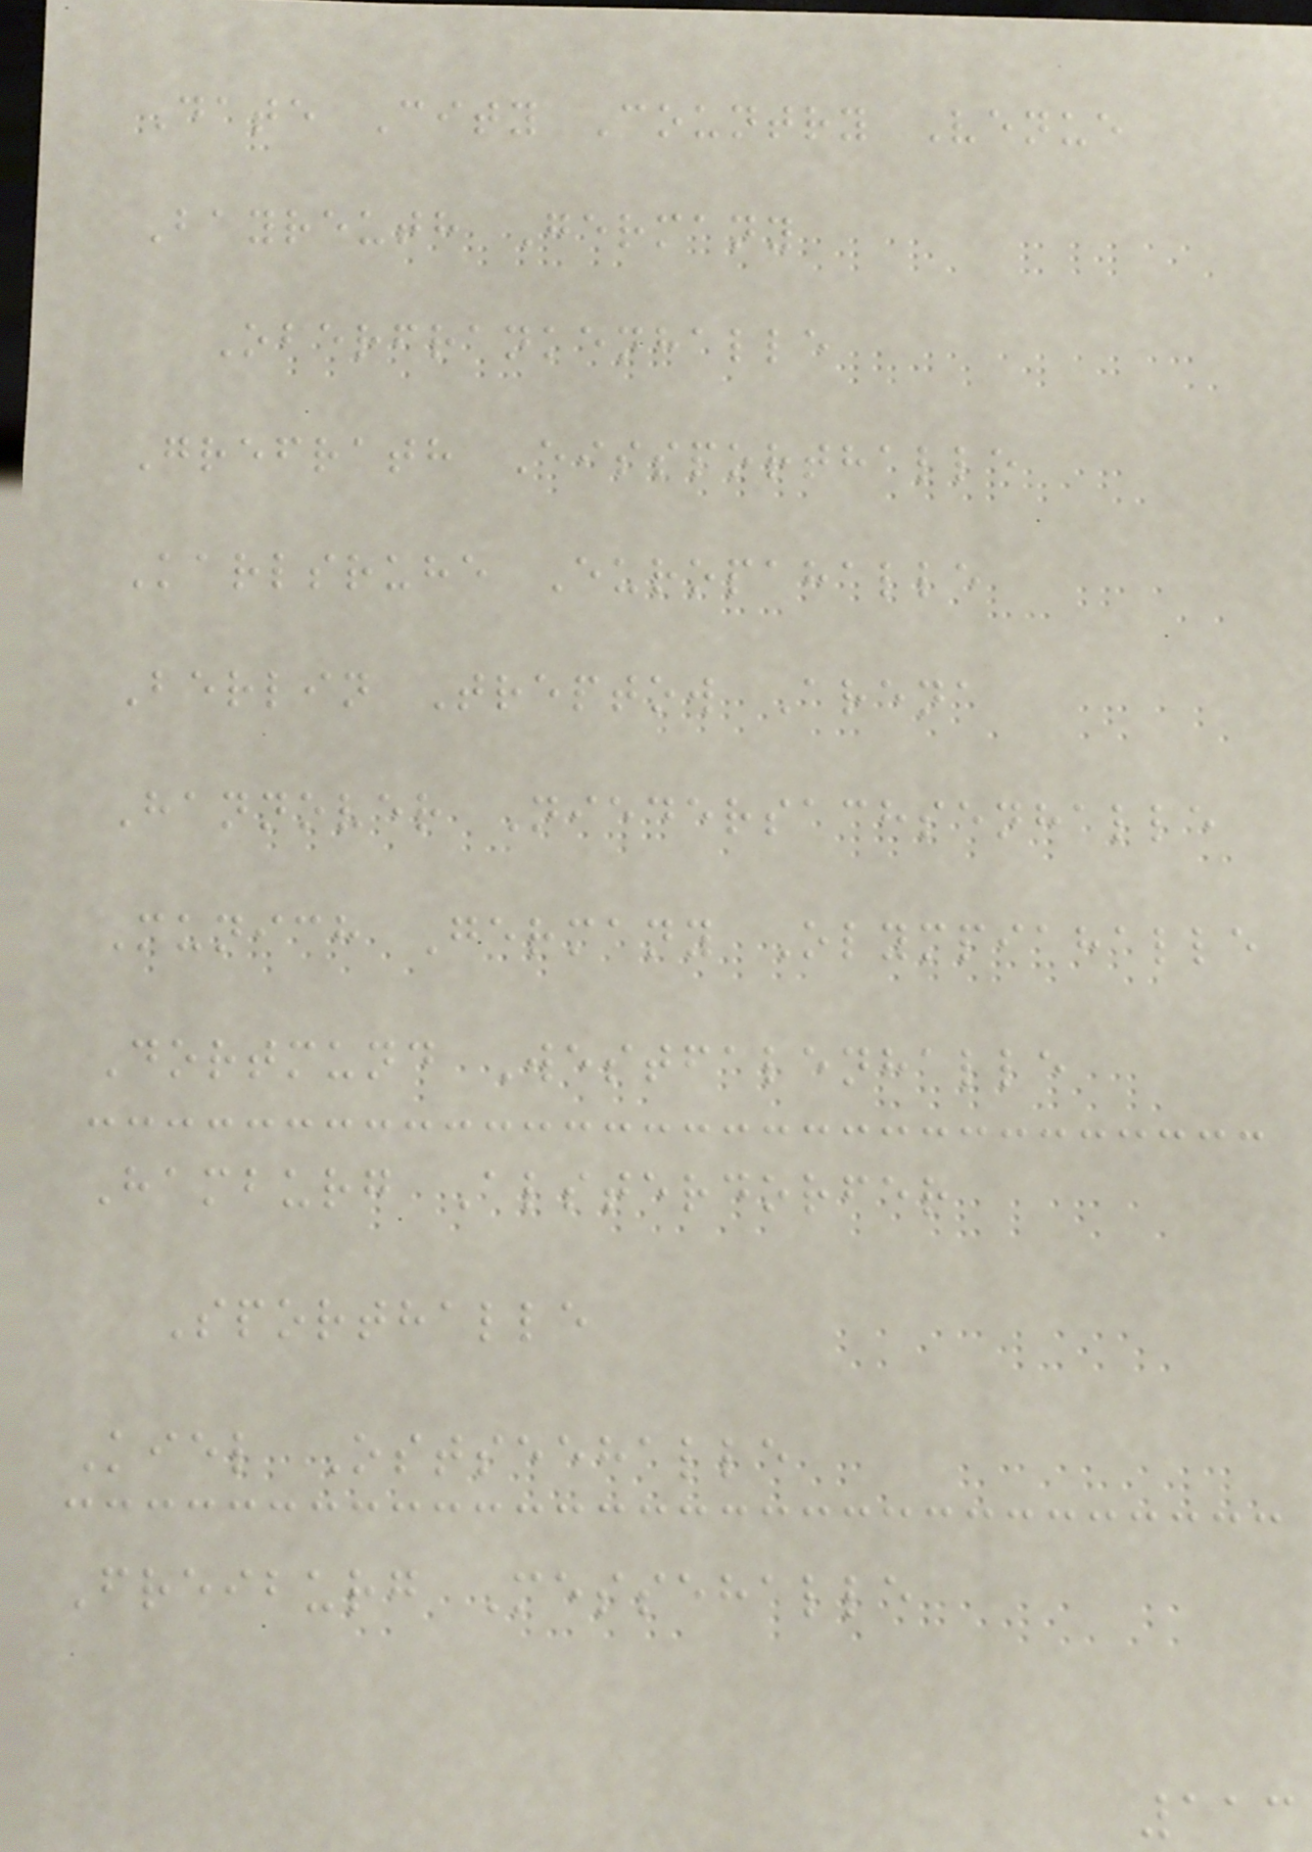Date City Country Venue
Bayreuth Germany
Oberfrankenhalle
Grefrath Eissporthalle
Karlsruhe Europahalle
Berlin Treptow Arena
Hannover Niedersachsenhalle
Munich Germany Olympiahalle
Dortmund Westfalenhalle
Hamburg Alsterdorfer
Sporthalle
Kiel Ostseehalle
Freiburg Messehalle
113
